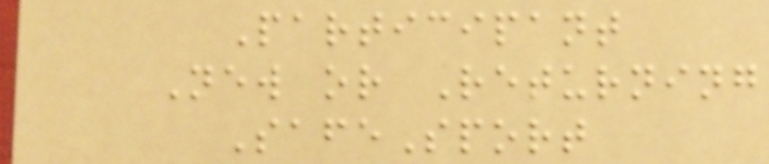Participant
New or Returning
SafeSport
